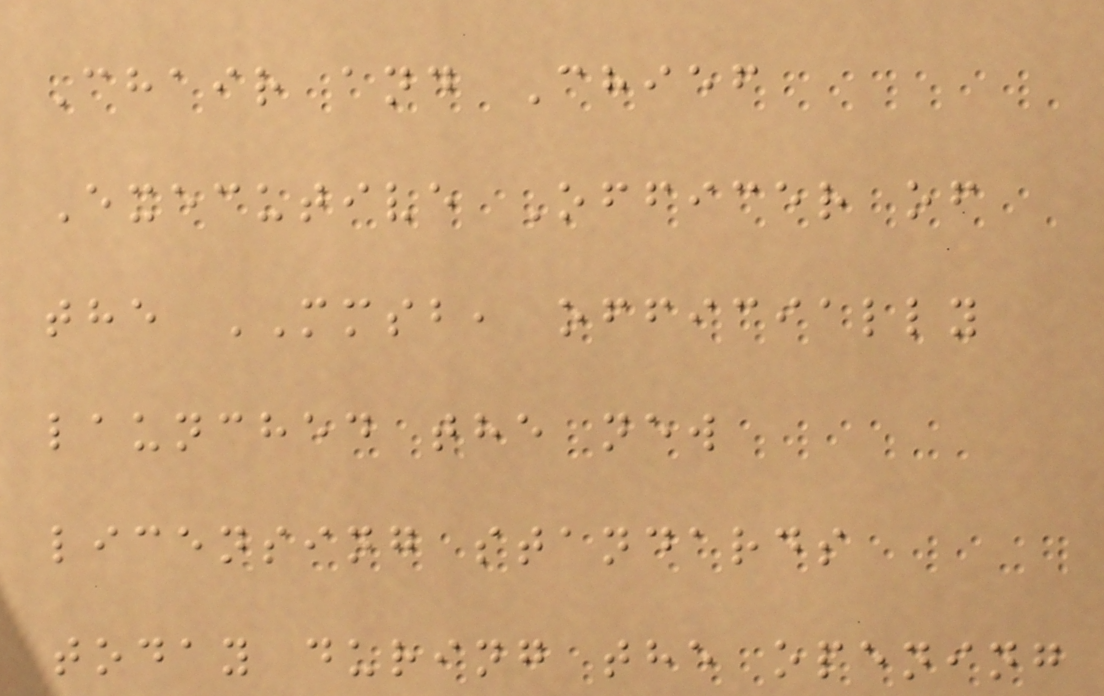Chair and Chief
Executive Officer of
the MMSB, officially
launched the new
licensing standards
today during the opening
